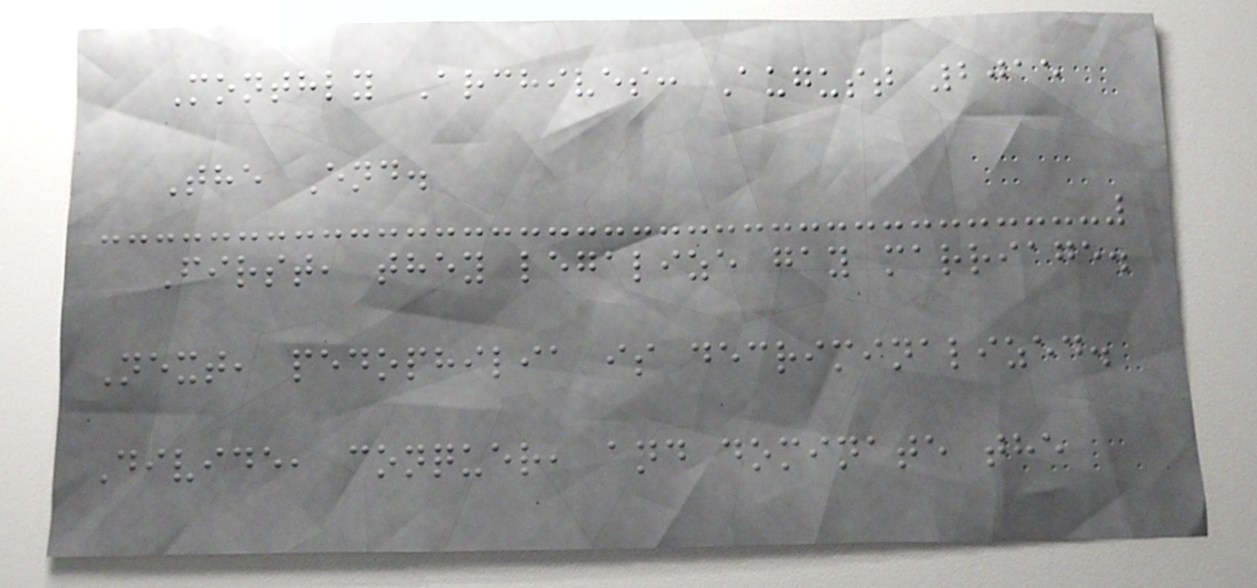Monthly Archives: August 2015
The End.
First, they legalize gay marriage.
Next, pedophilia is decriminalized.
Divide, conquer, and dominate the
